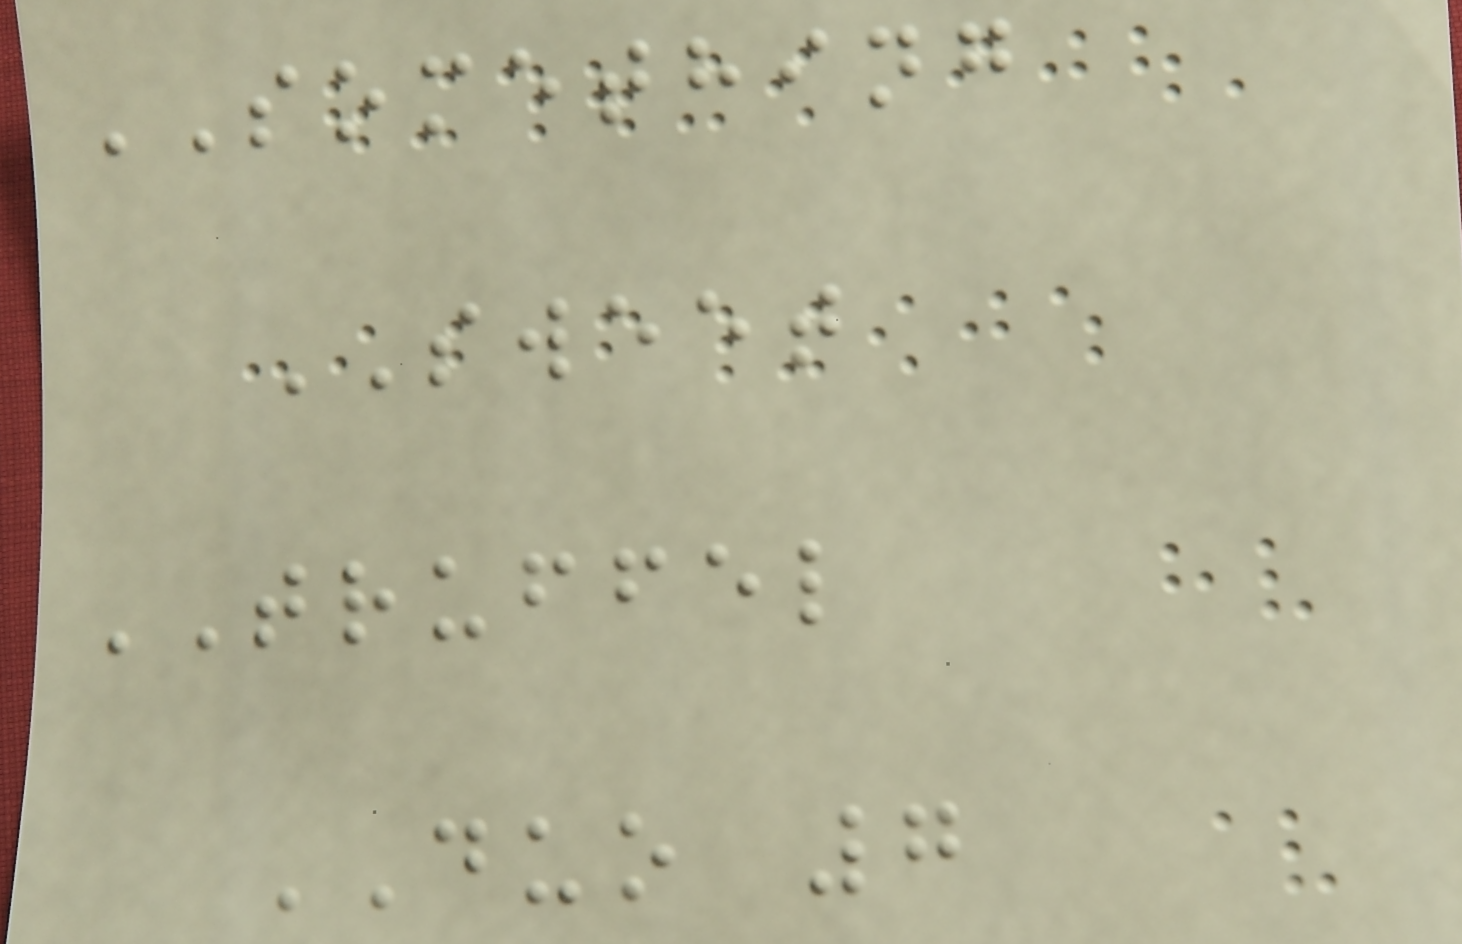SOMETHING
SWEET
TRUFFEL
DUO 7
